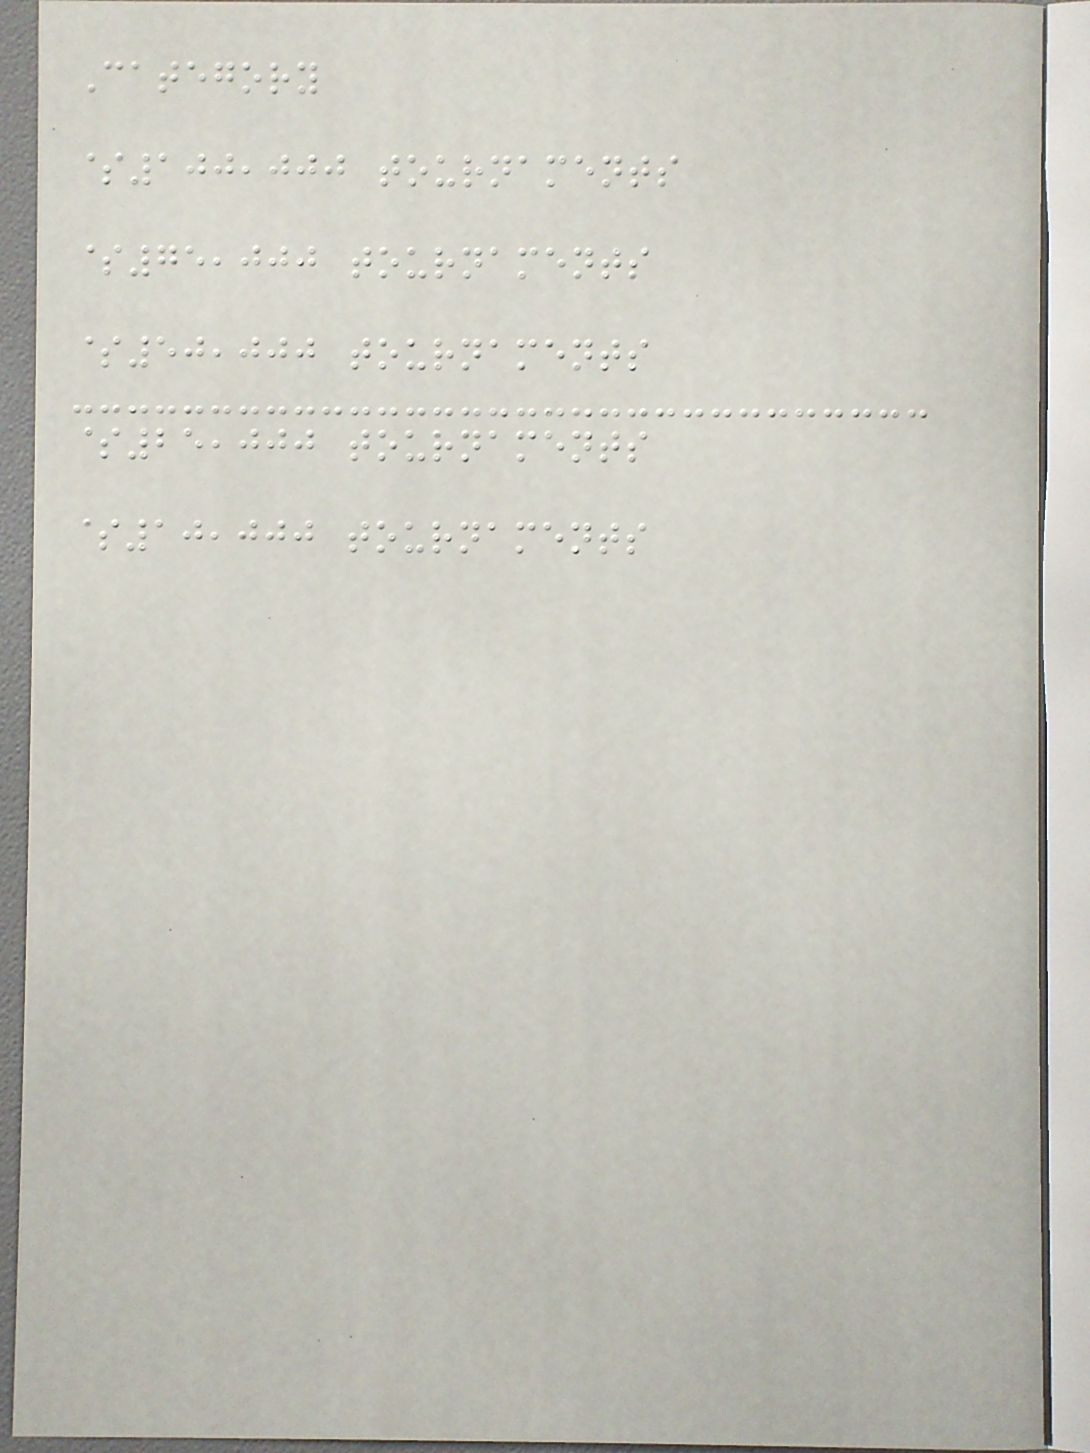Category
$100,000 tournaments
$75,000 tournaments
$50,000 tournaments
$25,000 tournaments
$10,000 tournaments
